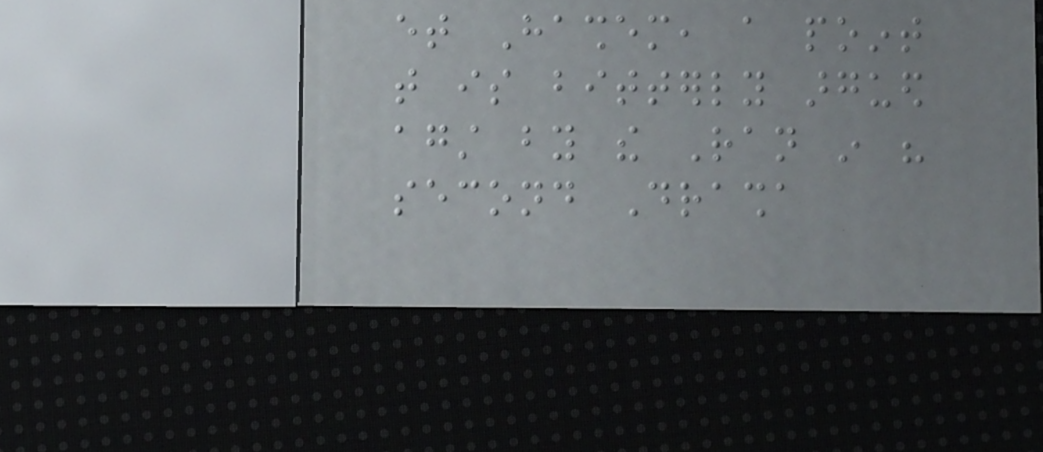et Hashem, a point
that is bitterly argued
against by the Ran in his
second Drasha
